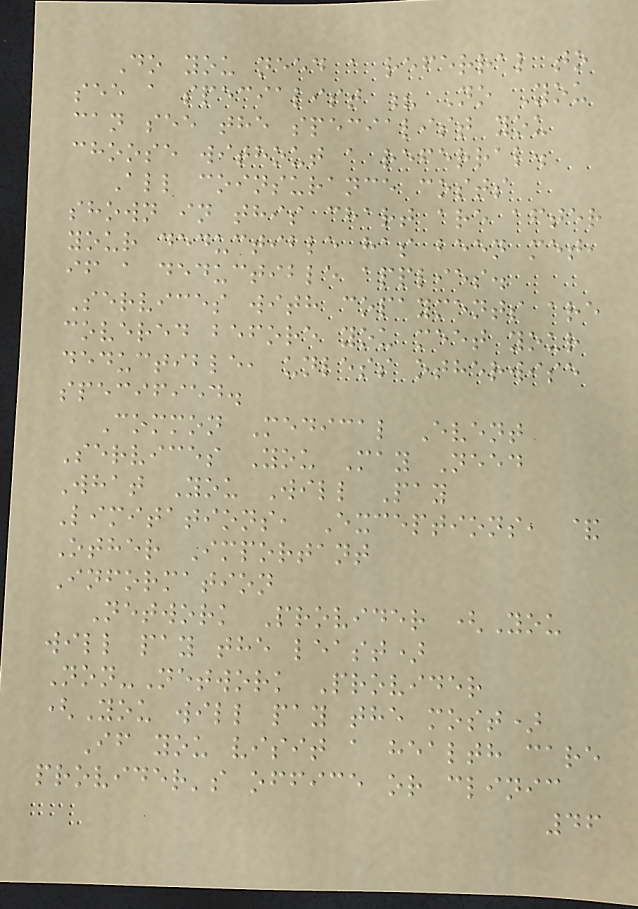Do you need a referral to
see a specialist ? No You
can see the specialist you
choose without a referral.
All coinsurance costs
shown in this chart are after
your deductible has been met,
if a deductible applies.
Services with copayments are
covered before you meet your
deductible, unless otherwise
specified.
Common Medical Event
Services You May Need
What You Will Pay
Limitations, Exceptions, &
Other Important
Information
Network Provider (You
will pay the least)
Non-Network Provider
(You will pay the most)
If you visit a health care
provider's office or clinic
46
